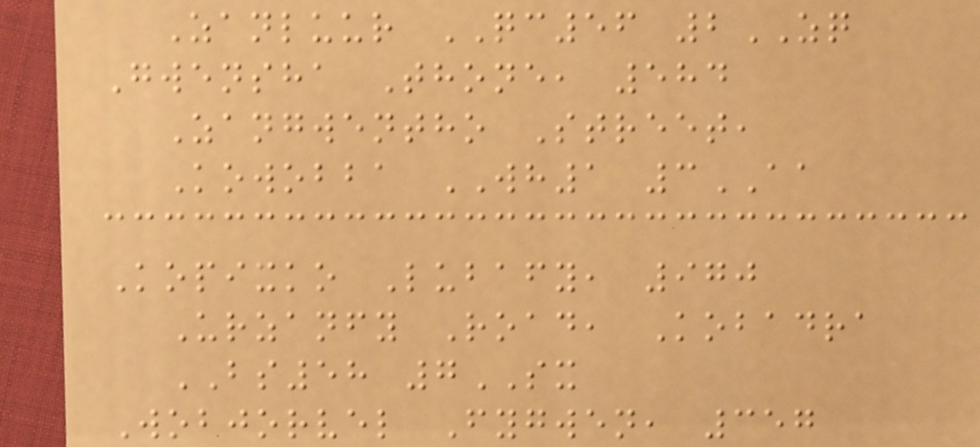Zanluur QC56 2ZQ
Gwensha Thone, 584
Zangwentho Street,
Kowobba WH1 3AA
Kopixko Lubafy, 970
Urzanfy Road, Kobadra
BS58 7SX
Wobjorvel Fygwen, 357
